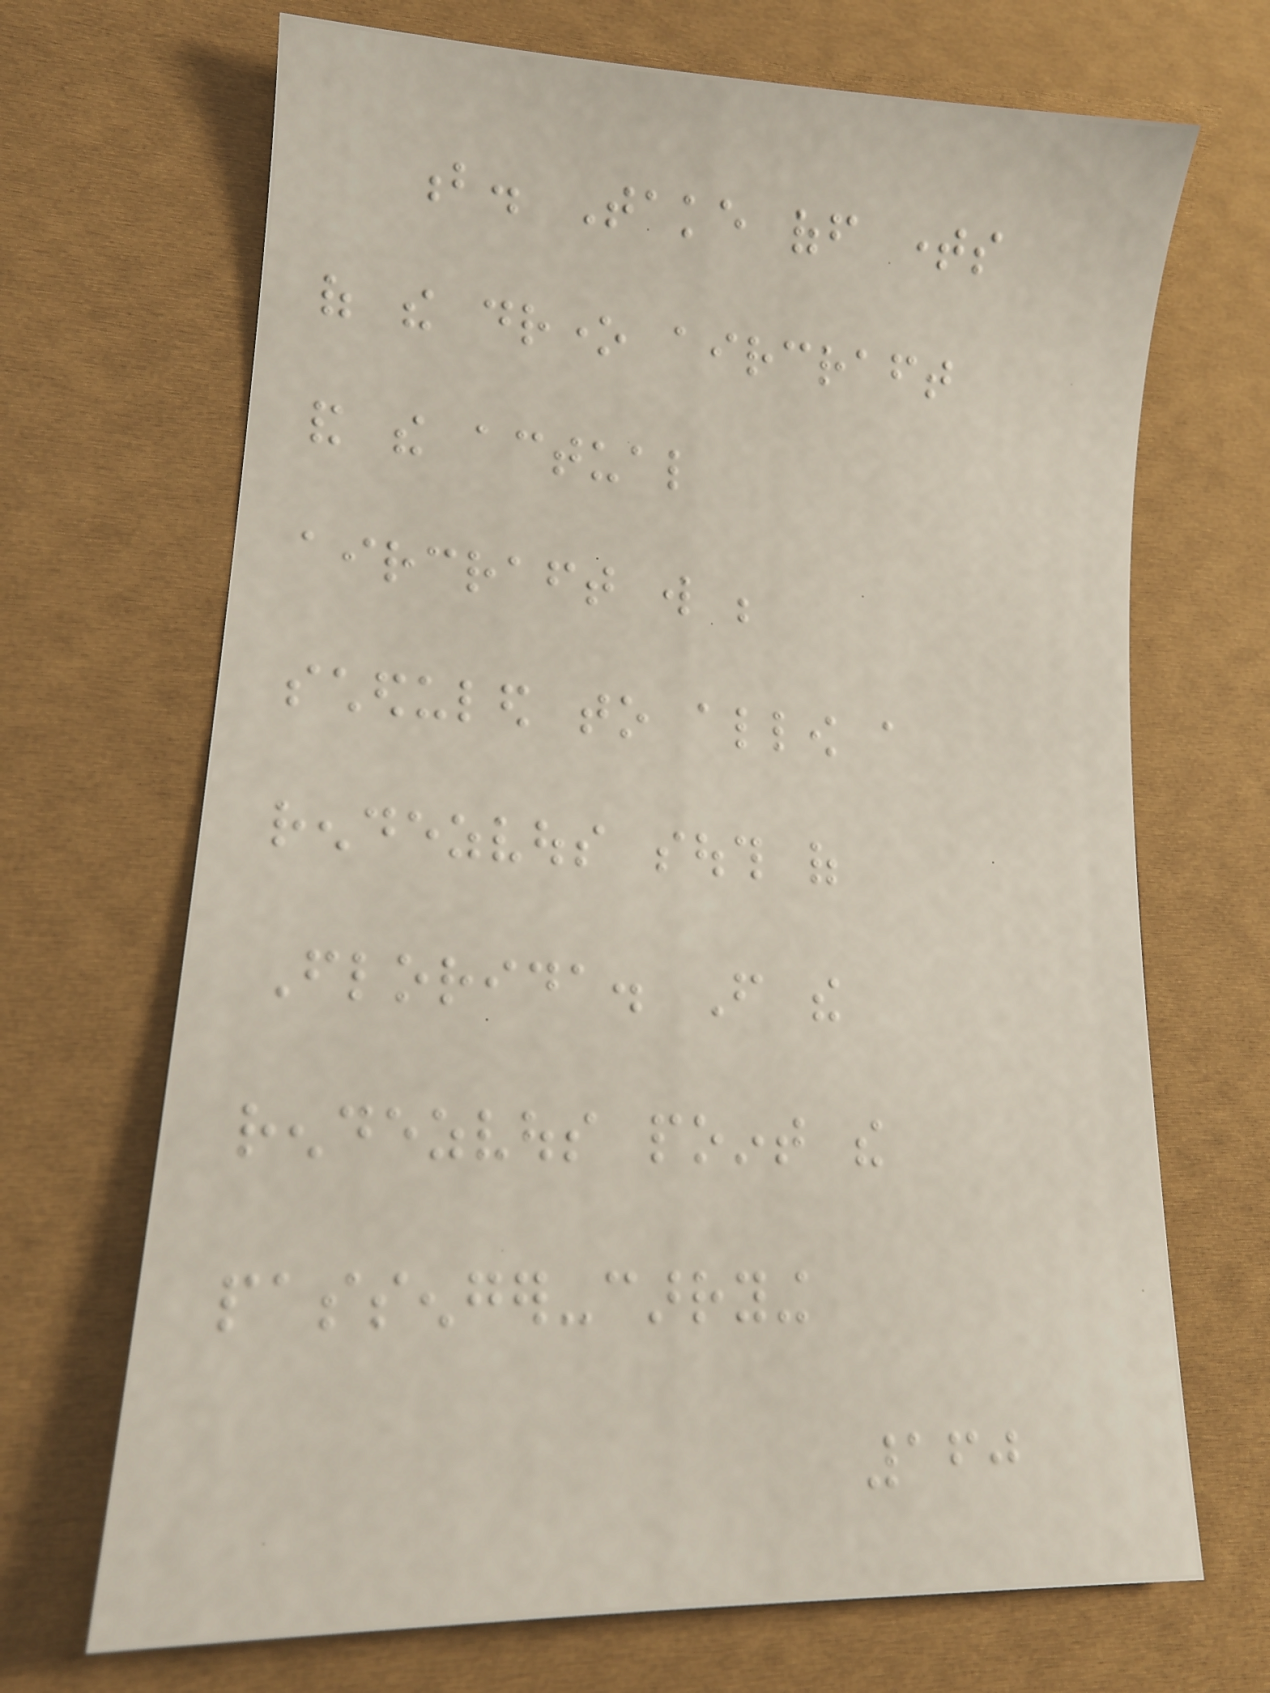b. Take off times
of the drone aircraft
and the actual
aircraft will be
scheduled to allow a
rendezvous south of
Florida. From the
rendezvous point the
passenger-carrying
160
